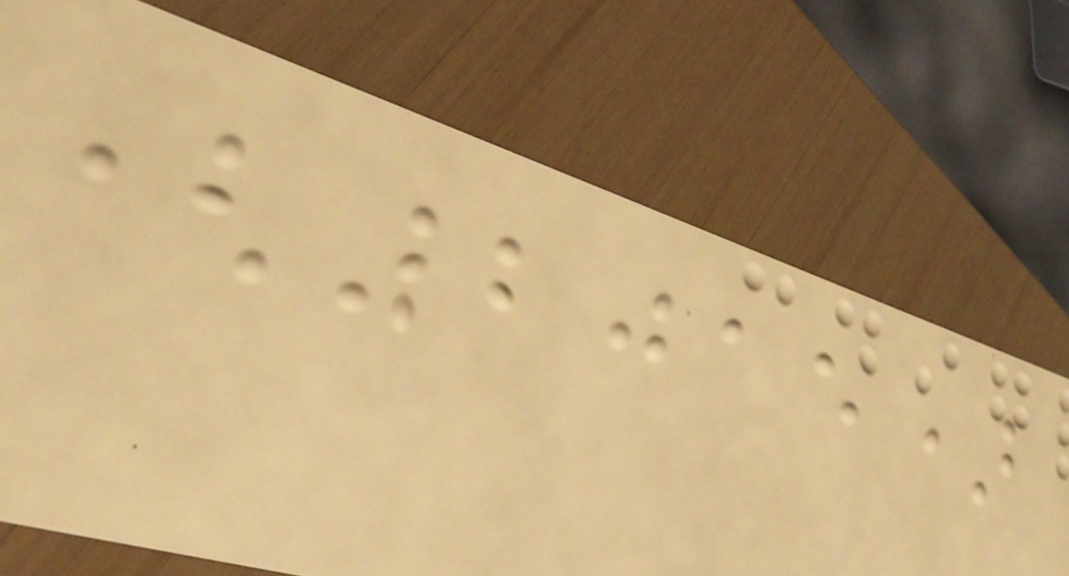(2015)
